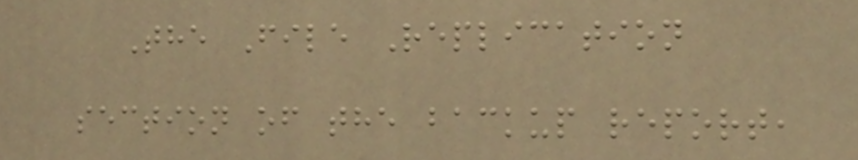The File Replication
section of the backup report,
